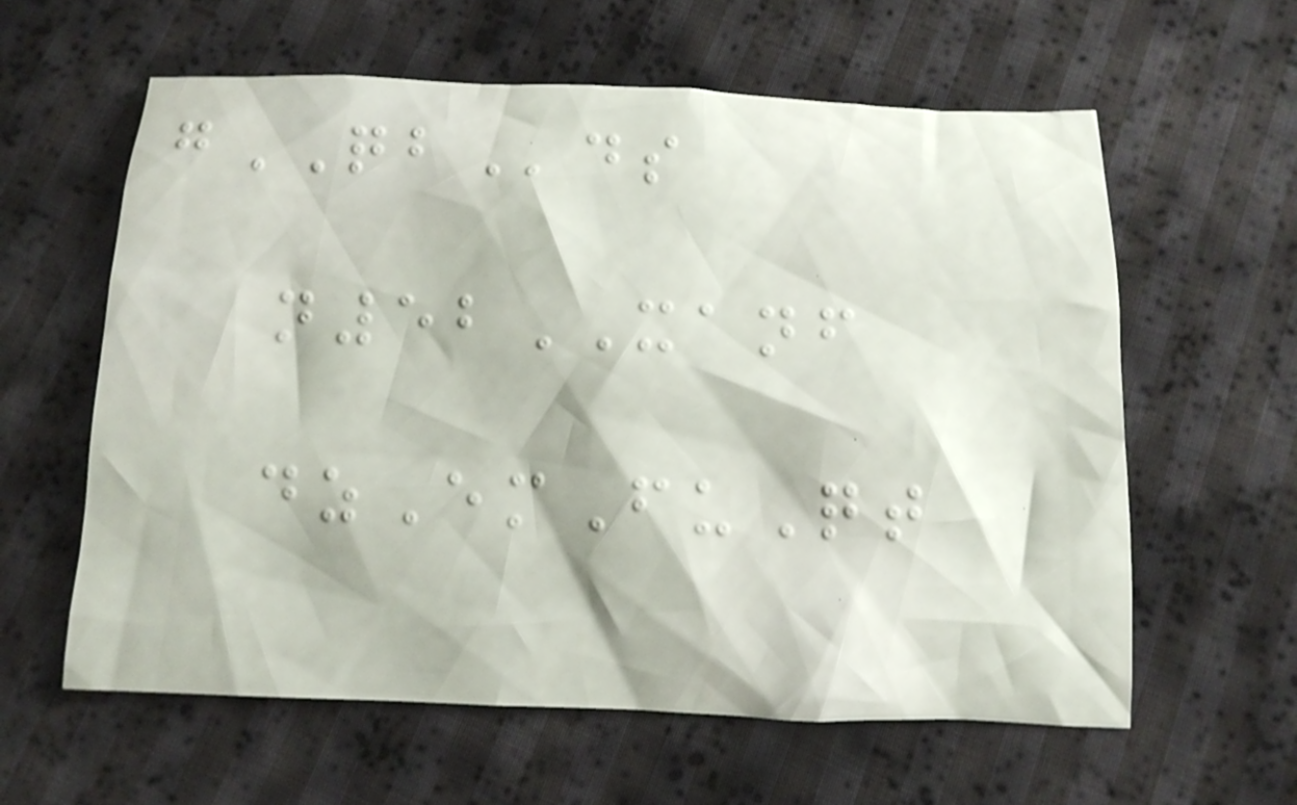gQBds
n52XANF
dzEmFuQt
